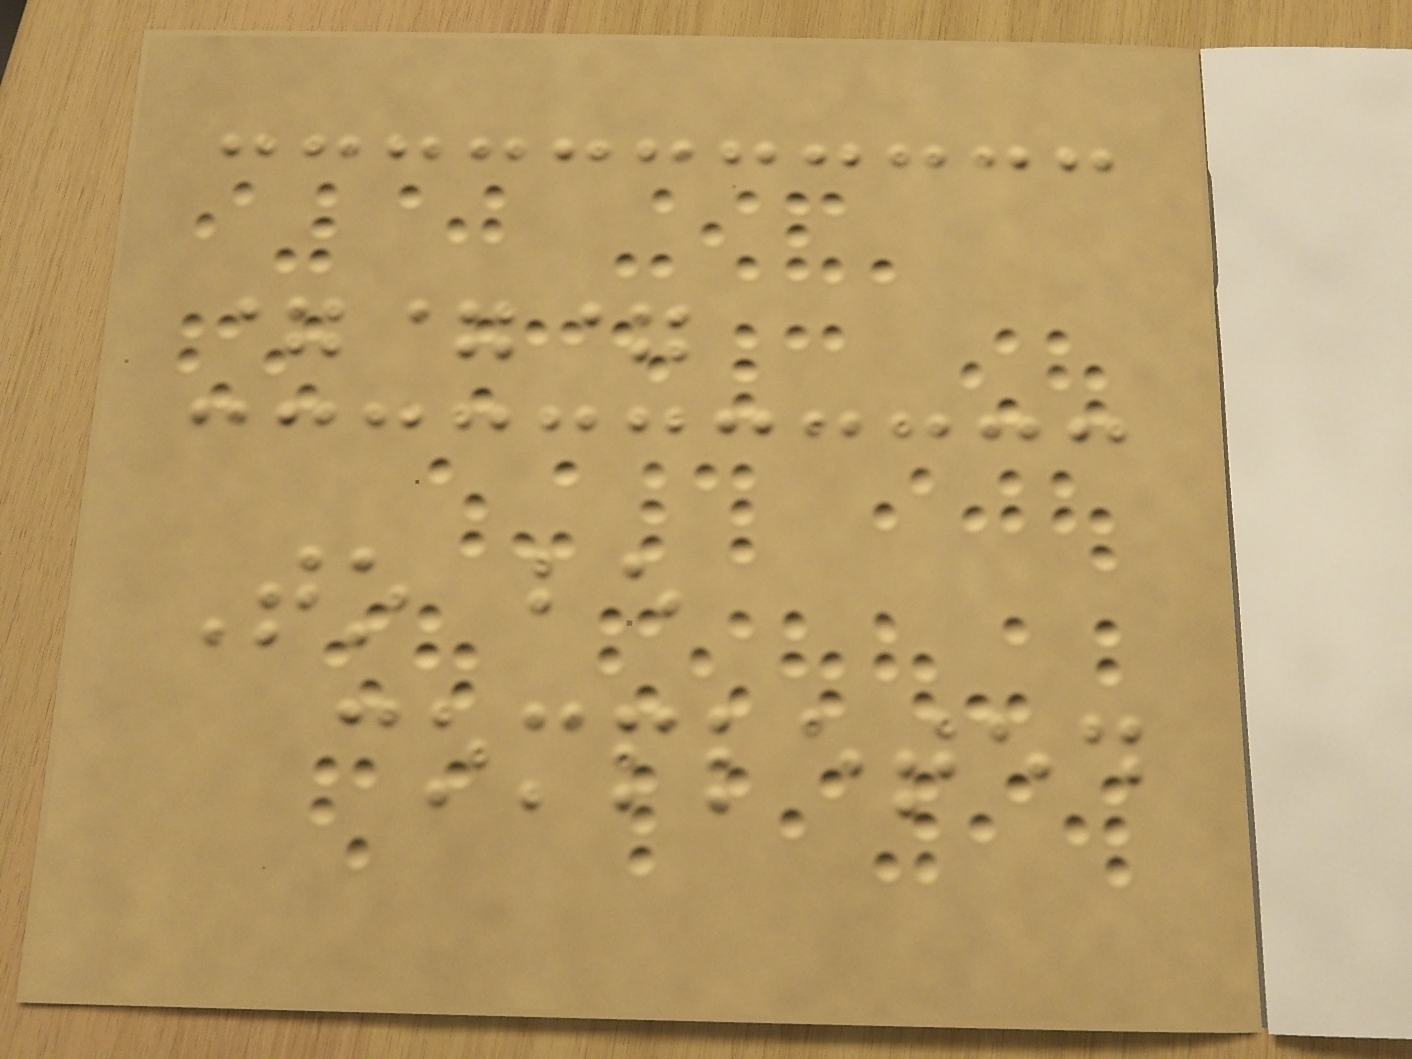===
To be
completed
